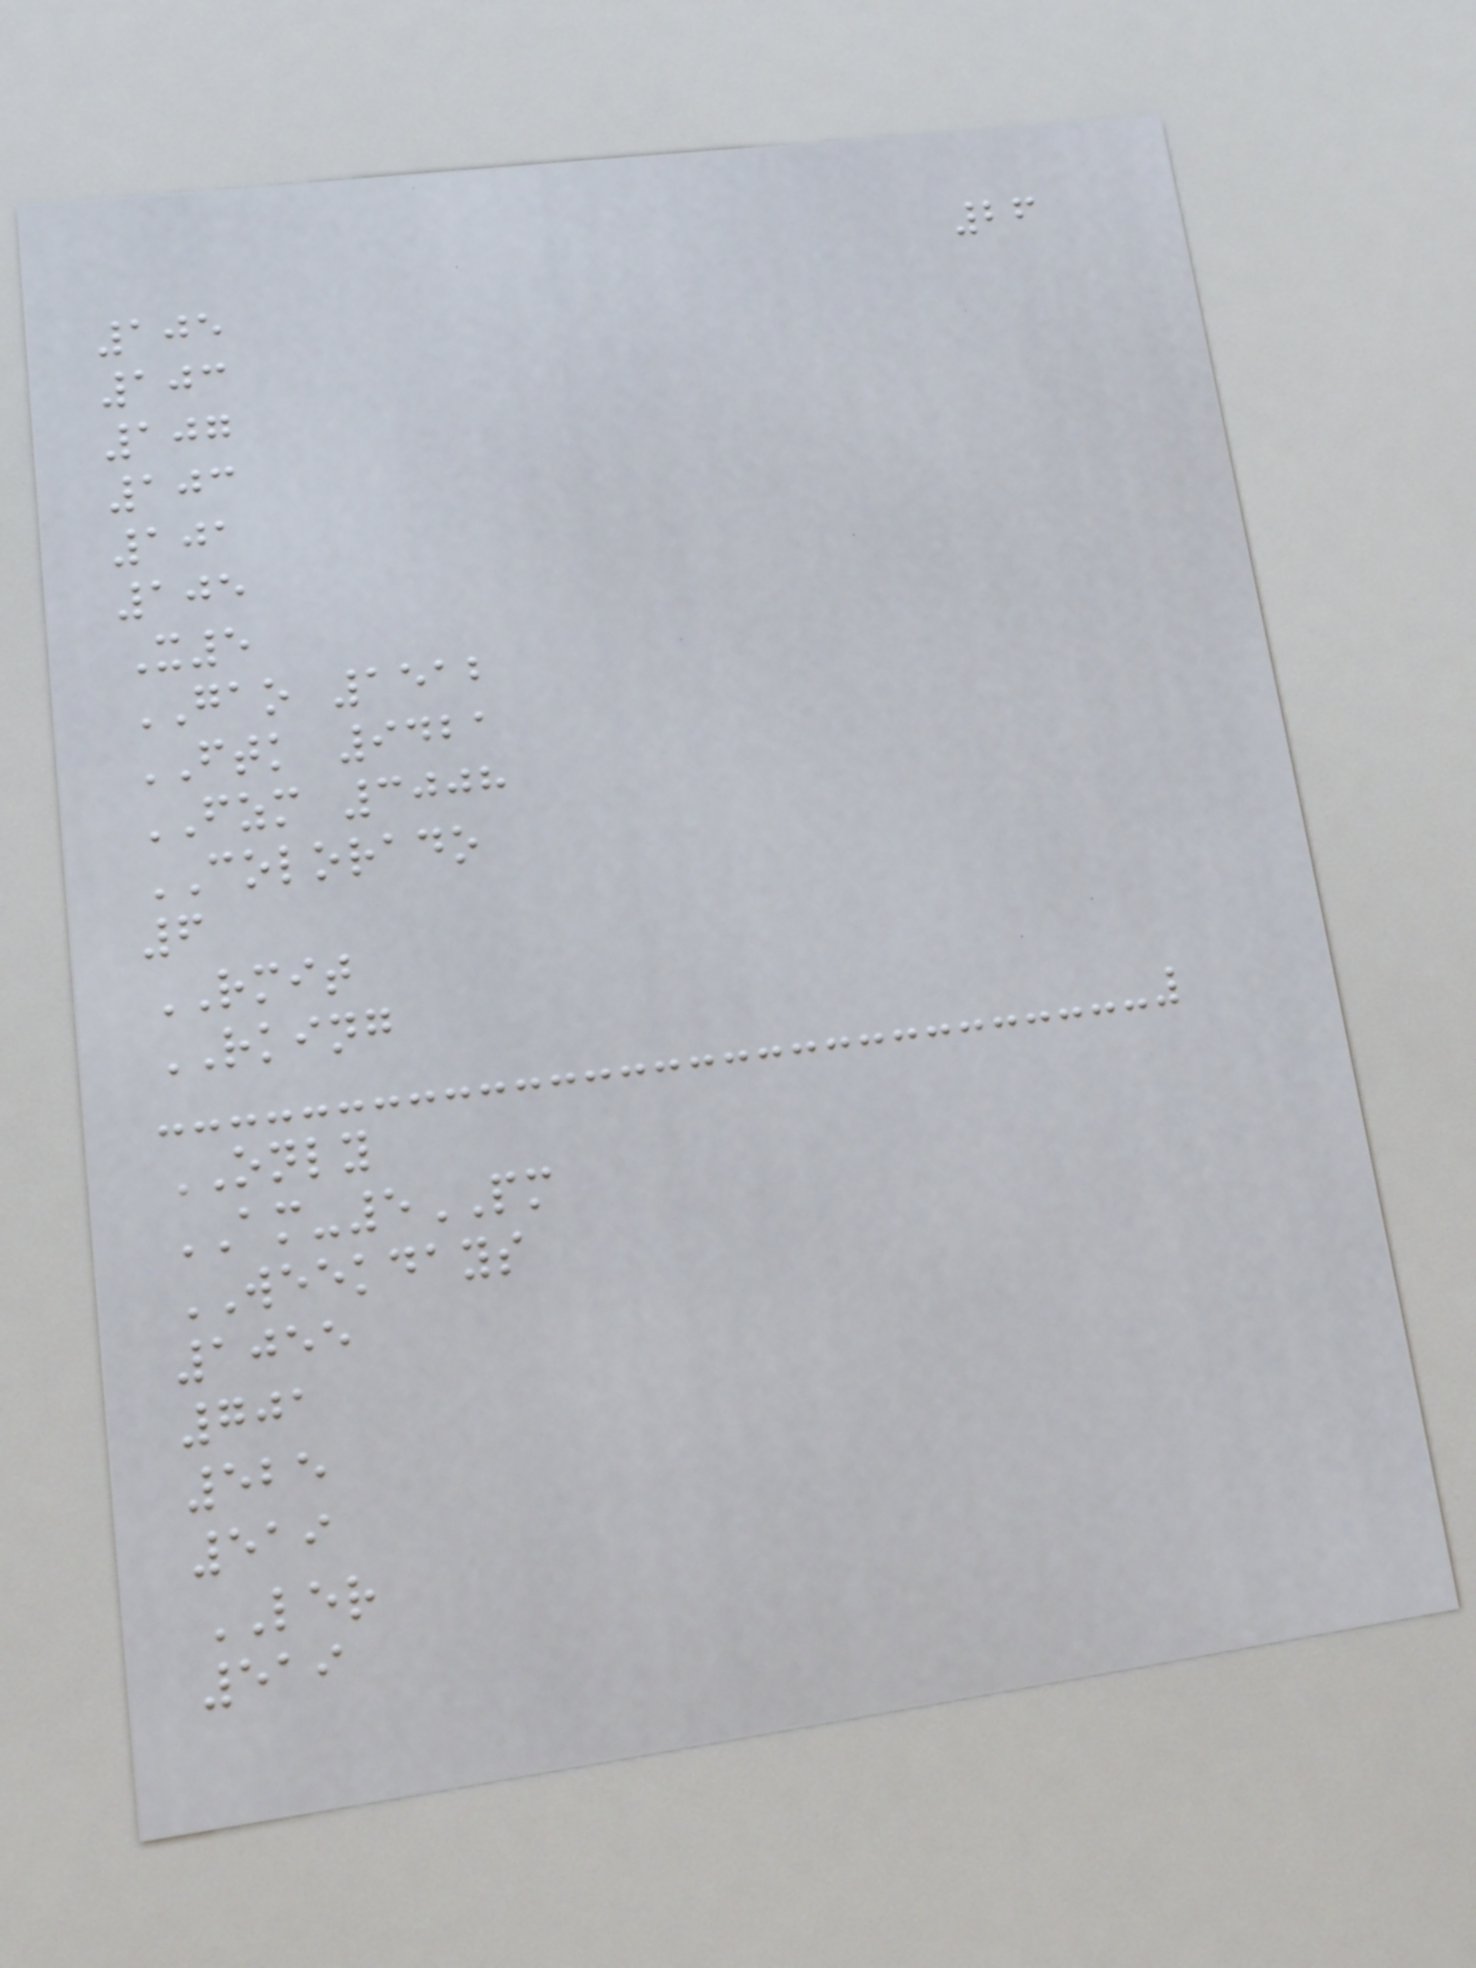26
105
103
107
103
101
105
X5
GAO 1512
FTK 9421
FZM 3008
COLORADO
6
RMIT
RKING
ONLY
AM-5PM
WEEKDAYS
1055
701
525
519
LER
519
